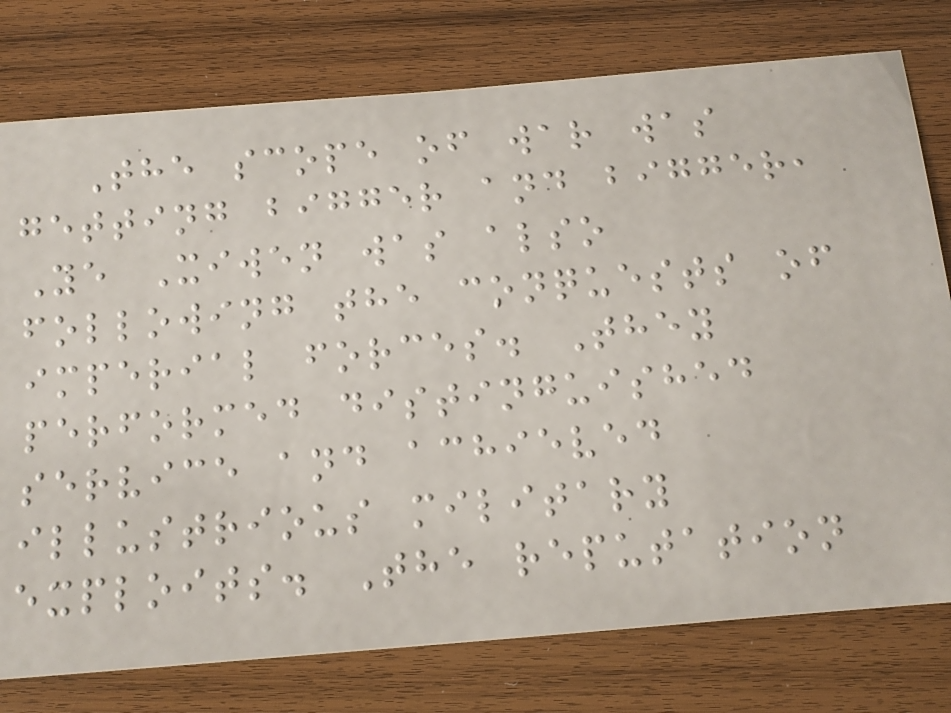The scope of war was
getting bigger and bigger,
Ye Xiwen was also
following the conquests of
imperial forces. They
performed distinguished
service and achieved
illustrious military
exploits. The reputation
